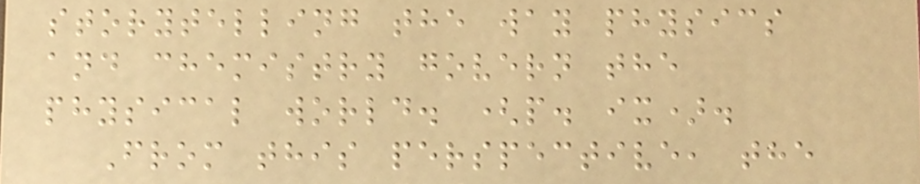storytelling the way physics
and chemistry govern the
physical world. (p. ix).
From this perspective, the
